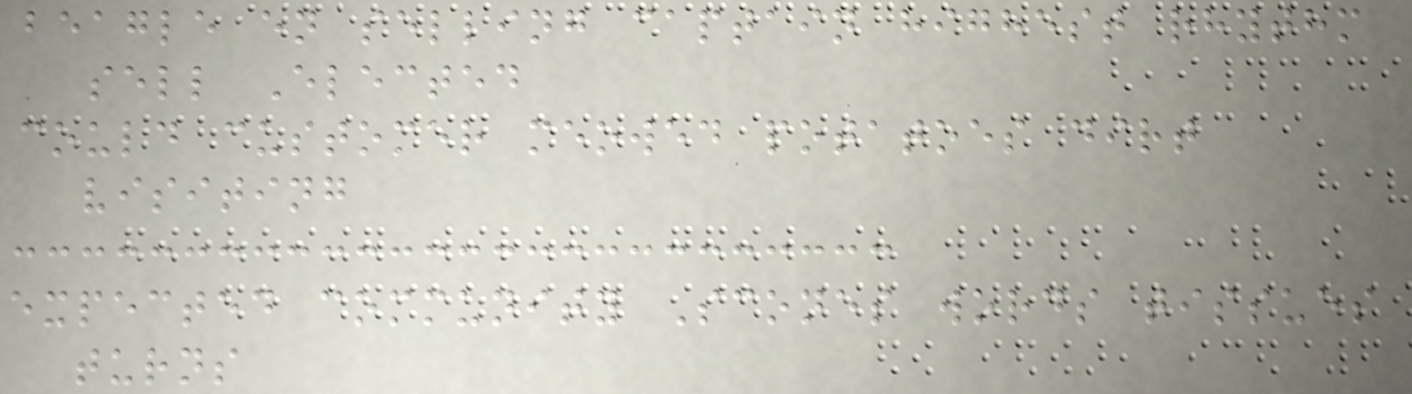beagle en selling captain highest rhythm
sell Elected
could customer meowed potatoes dirt
visiting
expected community Scones words tissues
turns
